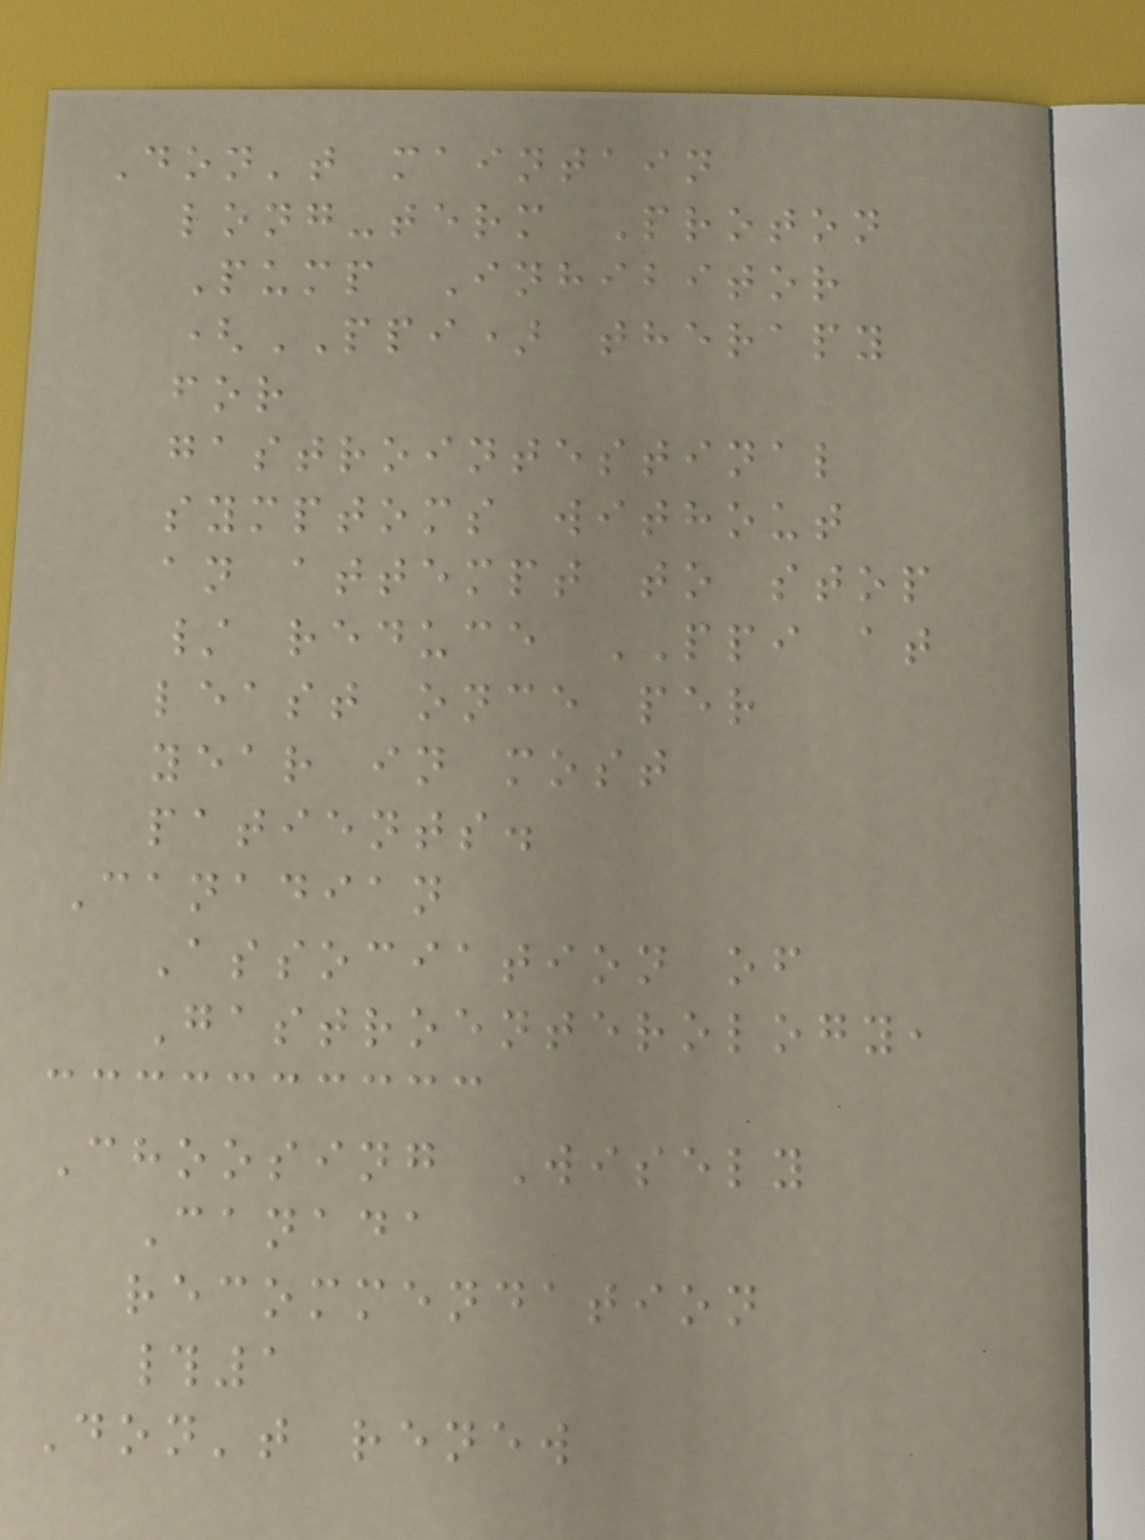Don't maintain
long-term Proton
Pump Inhibitor
(PPI) therapy
for
gastrointestinal
symptoms without
an attempt to stop
/ reduce PPI at
least once per
year in most
patients.
Canadian
Association of
Gastroenterology,
Choosing Wisely
Canada
recommendation
#1
Don't renew
